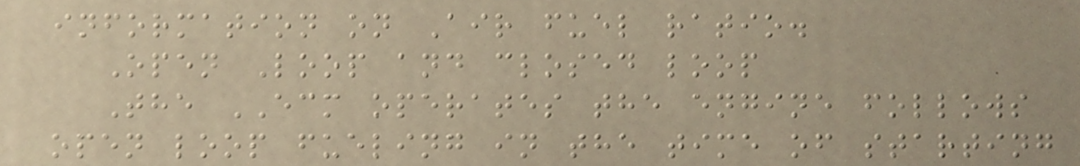information on Air fuel ratio.
Open Loop and closed loop
The ECM operates the engine follows
open loop fueling in the time of starting
